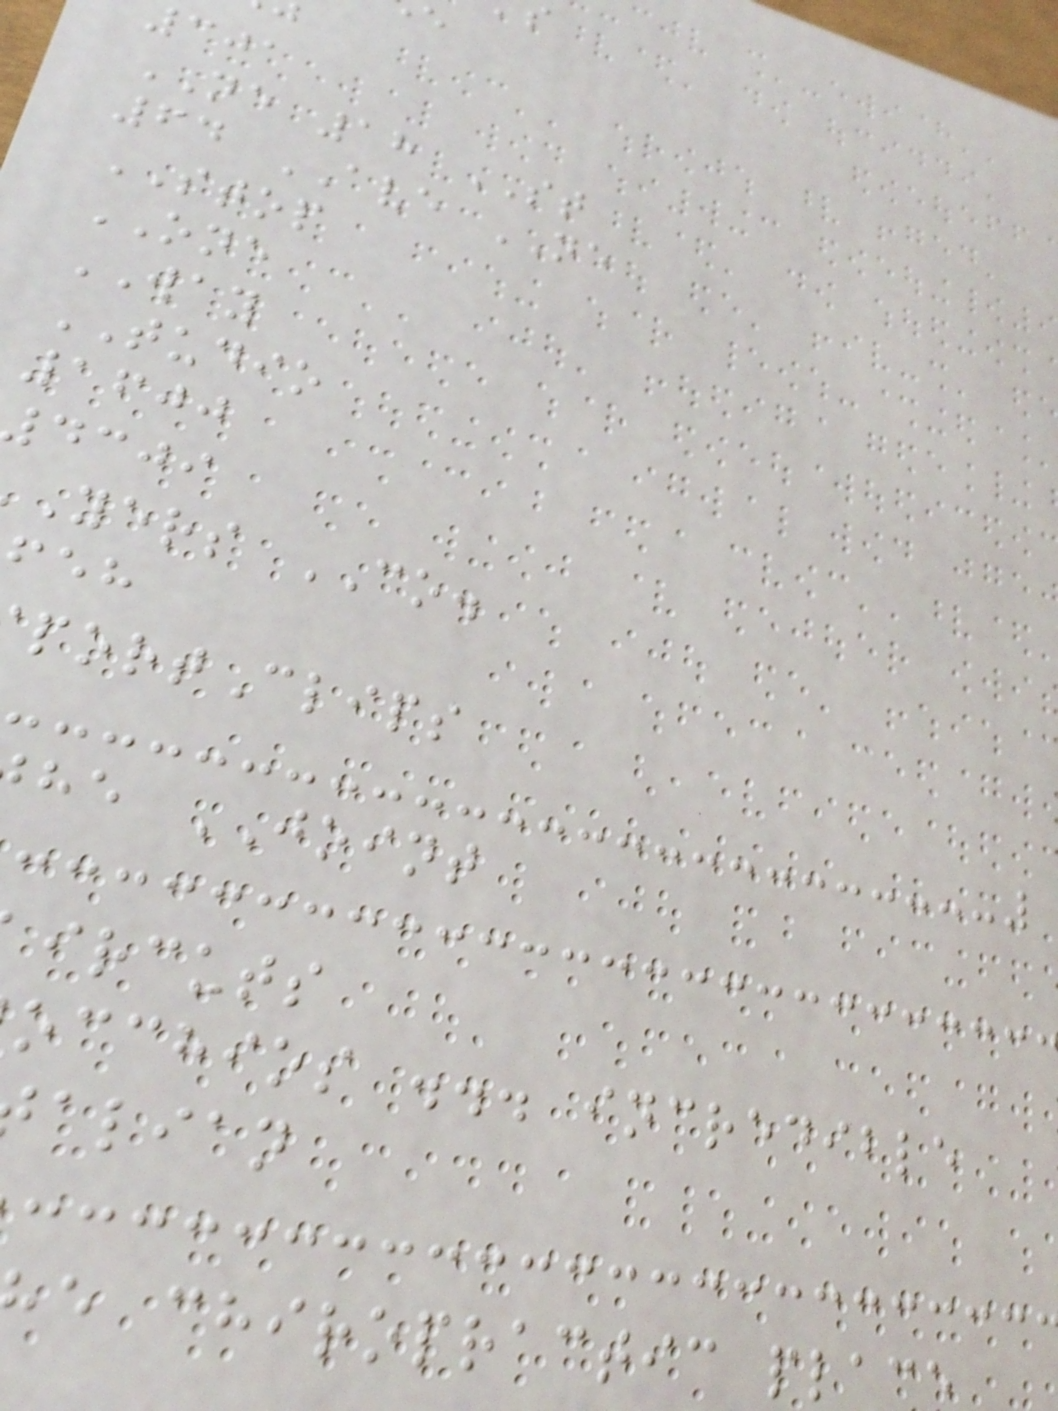301
NE 18 ST
64 AVE NE
STOP
ONE
WAY
TUDIO
1600
dcji
yers CO.
portClips
he JOINT
ircuts
occhios ... incredible
alian
e chiropractic plac
